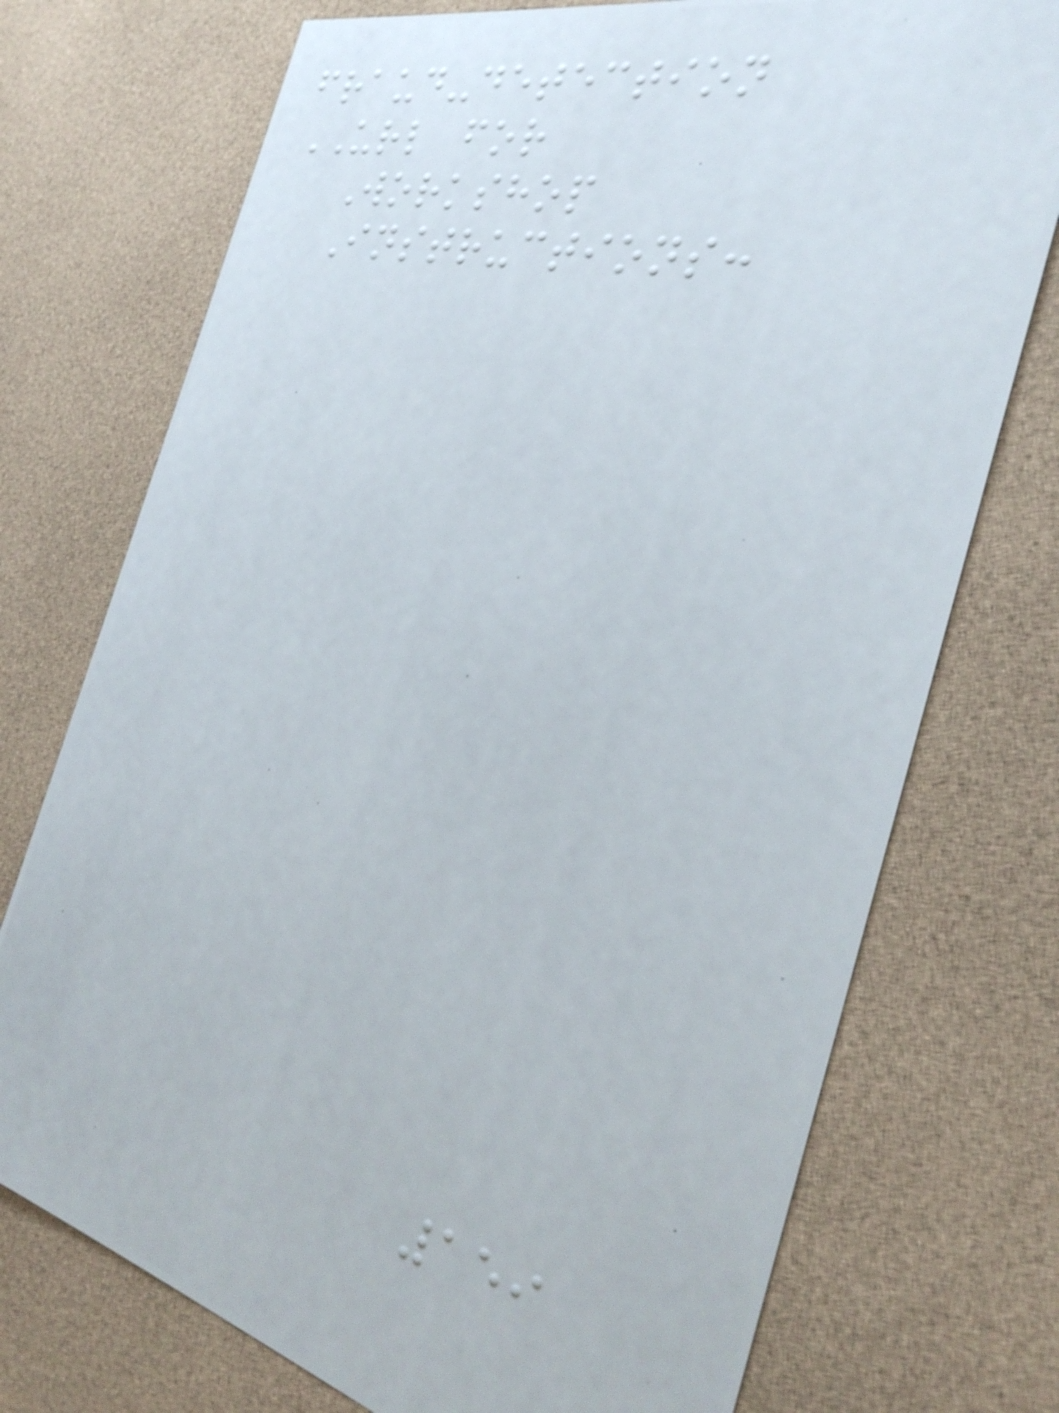fraud-detection
URL for
Workshop
Instructions:
159
